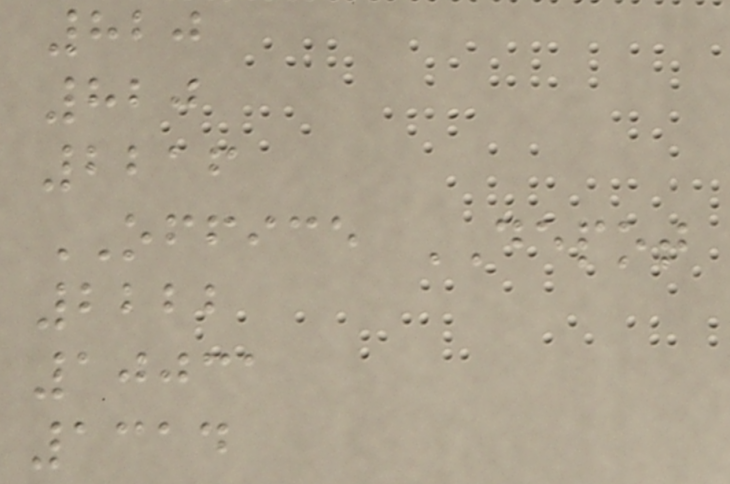820
820
2216
OFFICE DEPOT
2222
10031
1314
